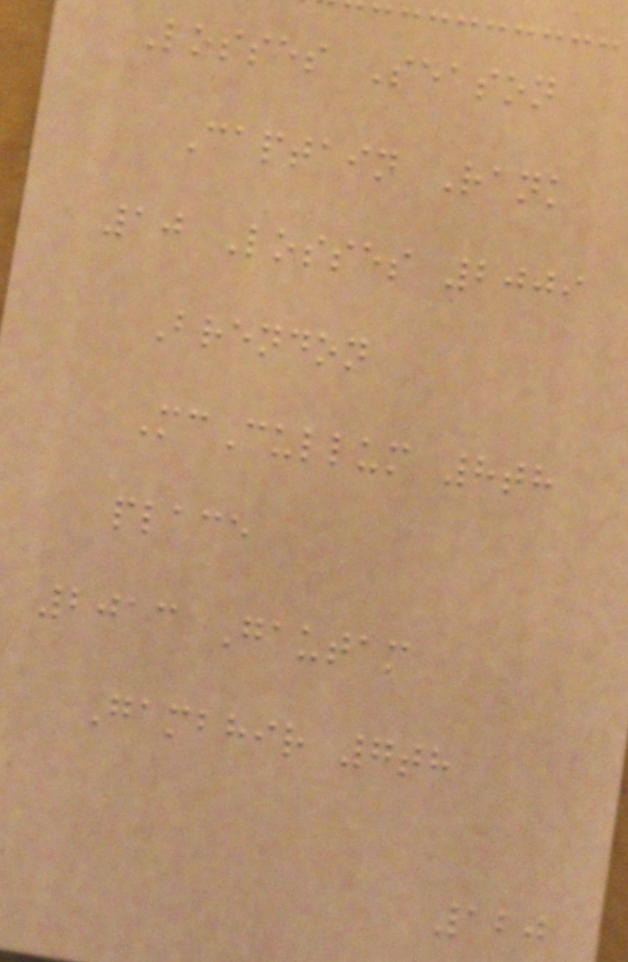Losses Season
Captain Rank
10 Losses 2009
Brendon
McCullum 8th
place
2013 Gautam
Gambhir 7th
120
